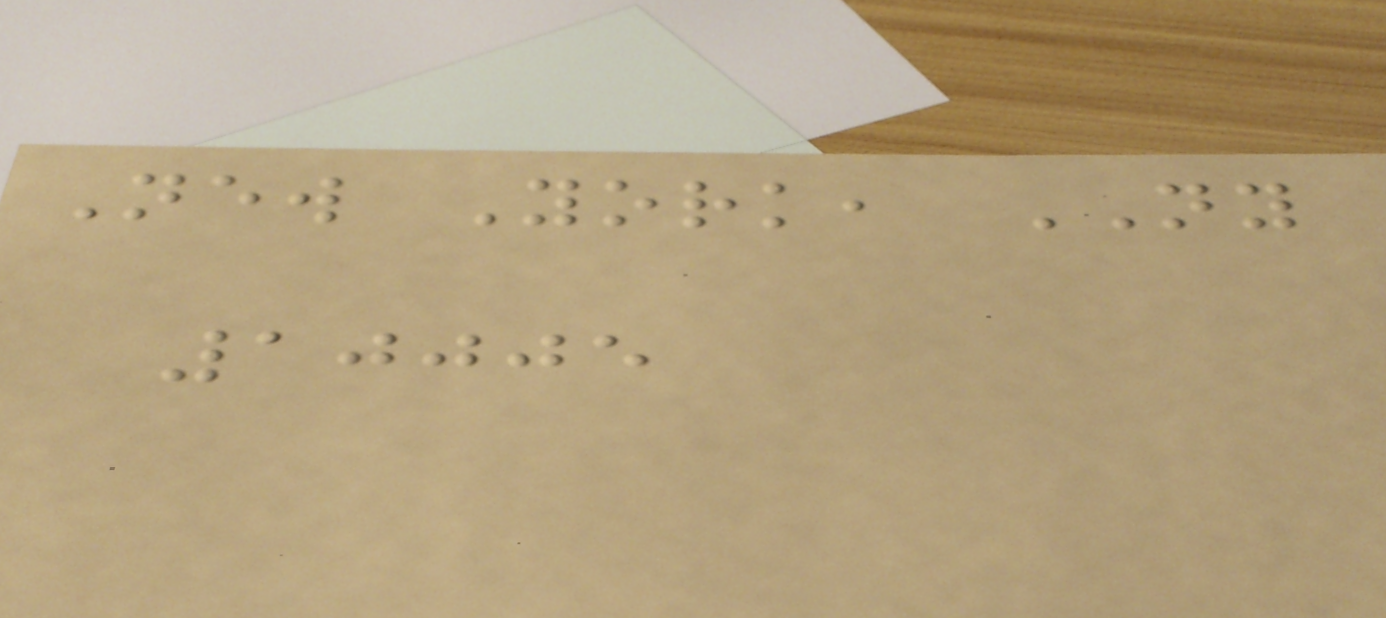New York, NY
10005
